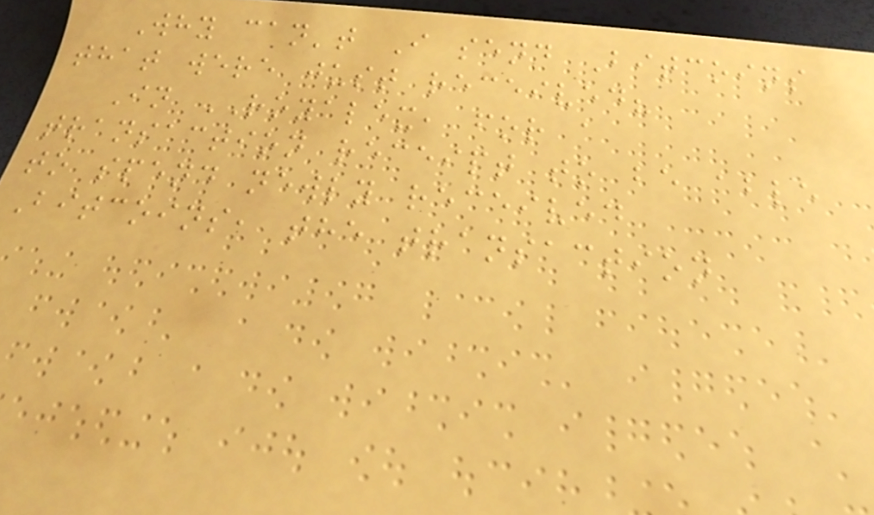Why can't I send Bitcoins
that were just received?
In ROYALEX, for a
transaction receipt to be able
to spend newly received
Bitcoins, the transaction
